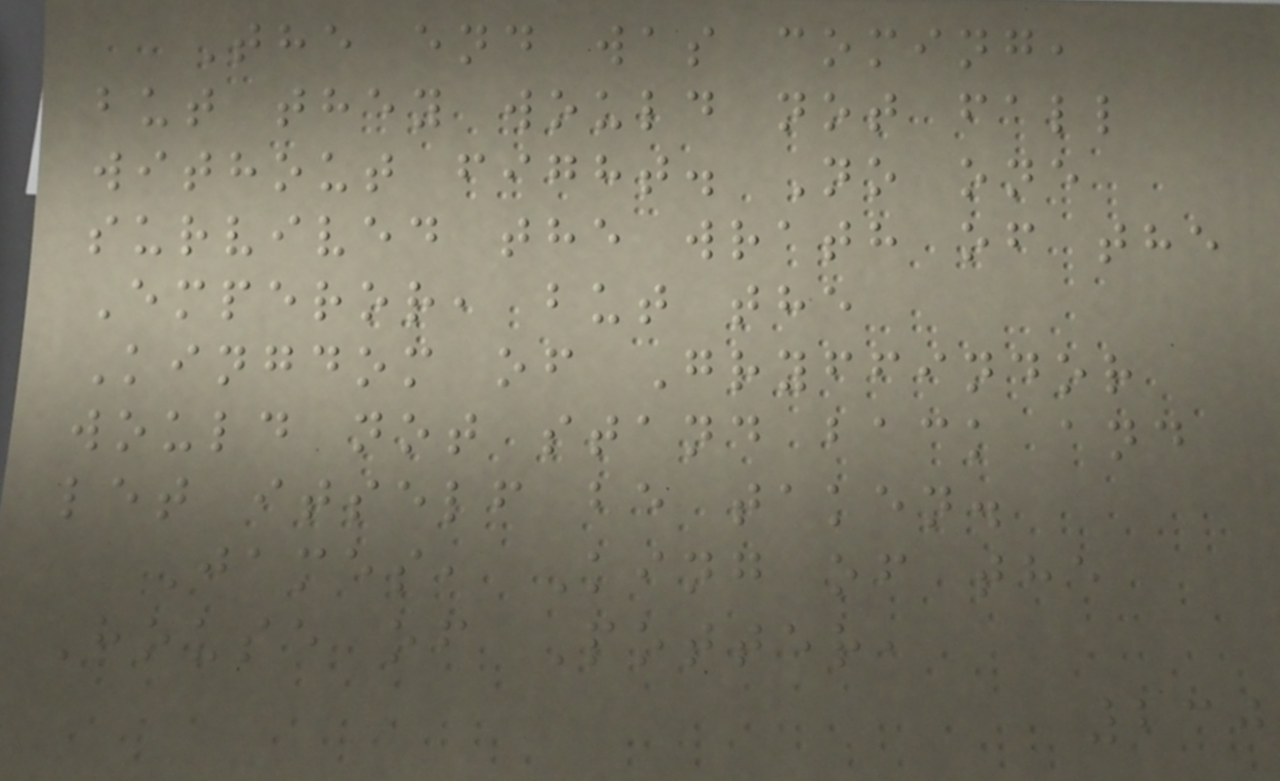The end was coming,
but they would not fall
without fight. No one
survived the wrath of the
Emperor, but the
Kingdom of Gryffindor
would not stand back and
let itself be taken.
James, King of the
House of Potter,
230
